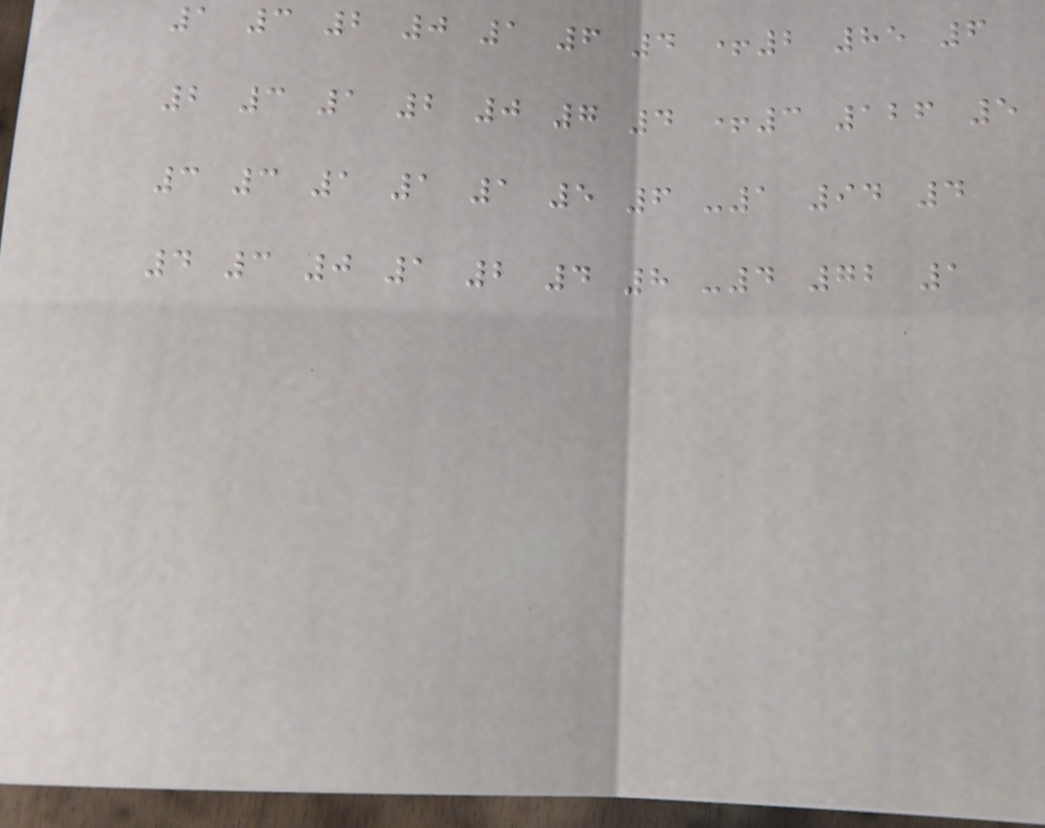1 3 2 0 1 6 4 +2 85 6
2 3 1 2 0 7 4 +3 126 5
3 3 1 1 1 5 6 -1 94 4
4 3 0 1 2 4 8 -4 72 1
